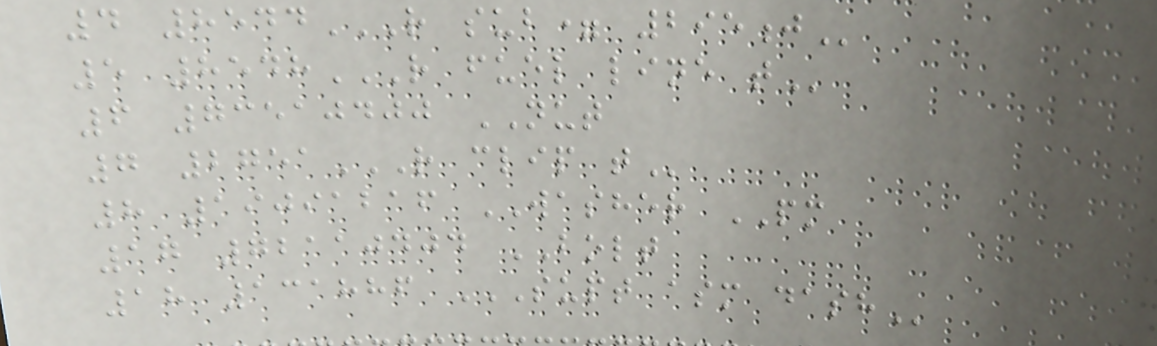4 8544R SUB= 295J
5 8548R FUEL LINE T
6 73510400 NUT
7 2751R CLIP T
8 19091216 WASHER PM
17 72110404 BOLT
18 131886 SUPT ASM DASH
